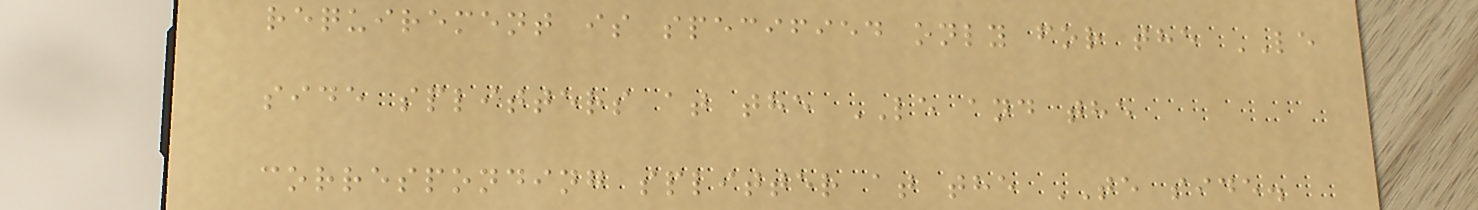requirement is specified only for the LE
side splitters at the LE and the
corresponding splitter at the TE side.
